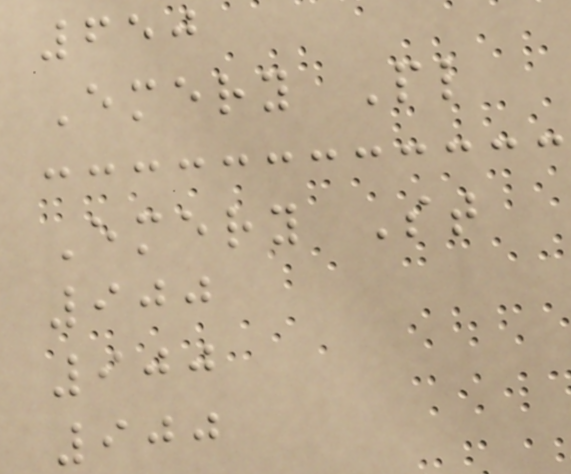650
Emery Pl
Emery St
900
900
900
